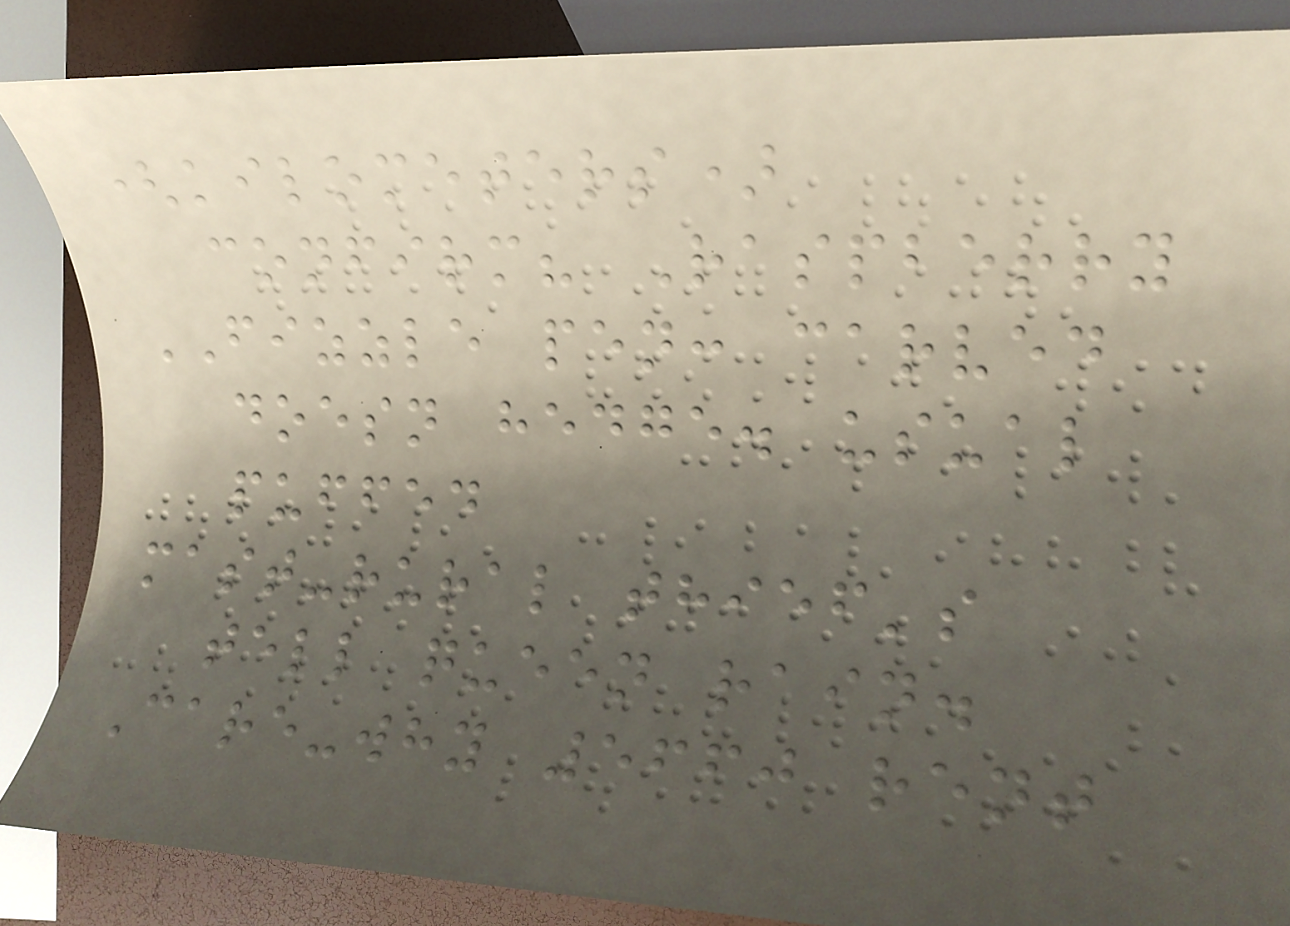(kilometers)
confirm? Raspberry
FIZZLE pen: carved
doesn hedge. usual
puffed
mast-rural thief's
tell queen rain.
Care-why 5660 rent
